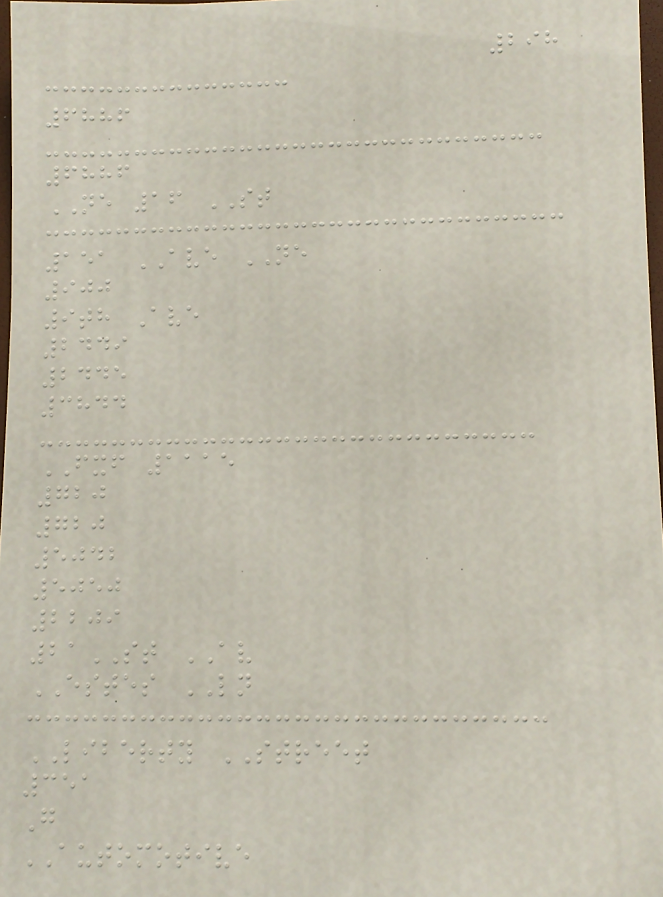298
6886
6886
NE 16 ST
151 AVE NE
900
9th Ave
2449
2445
3844
FXF 1115
720
720
5042
5050
2209
21ST AV
ESTES LN
LIBERTY STREET
351
G
AUTOMOTIVE
